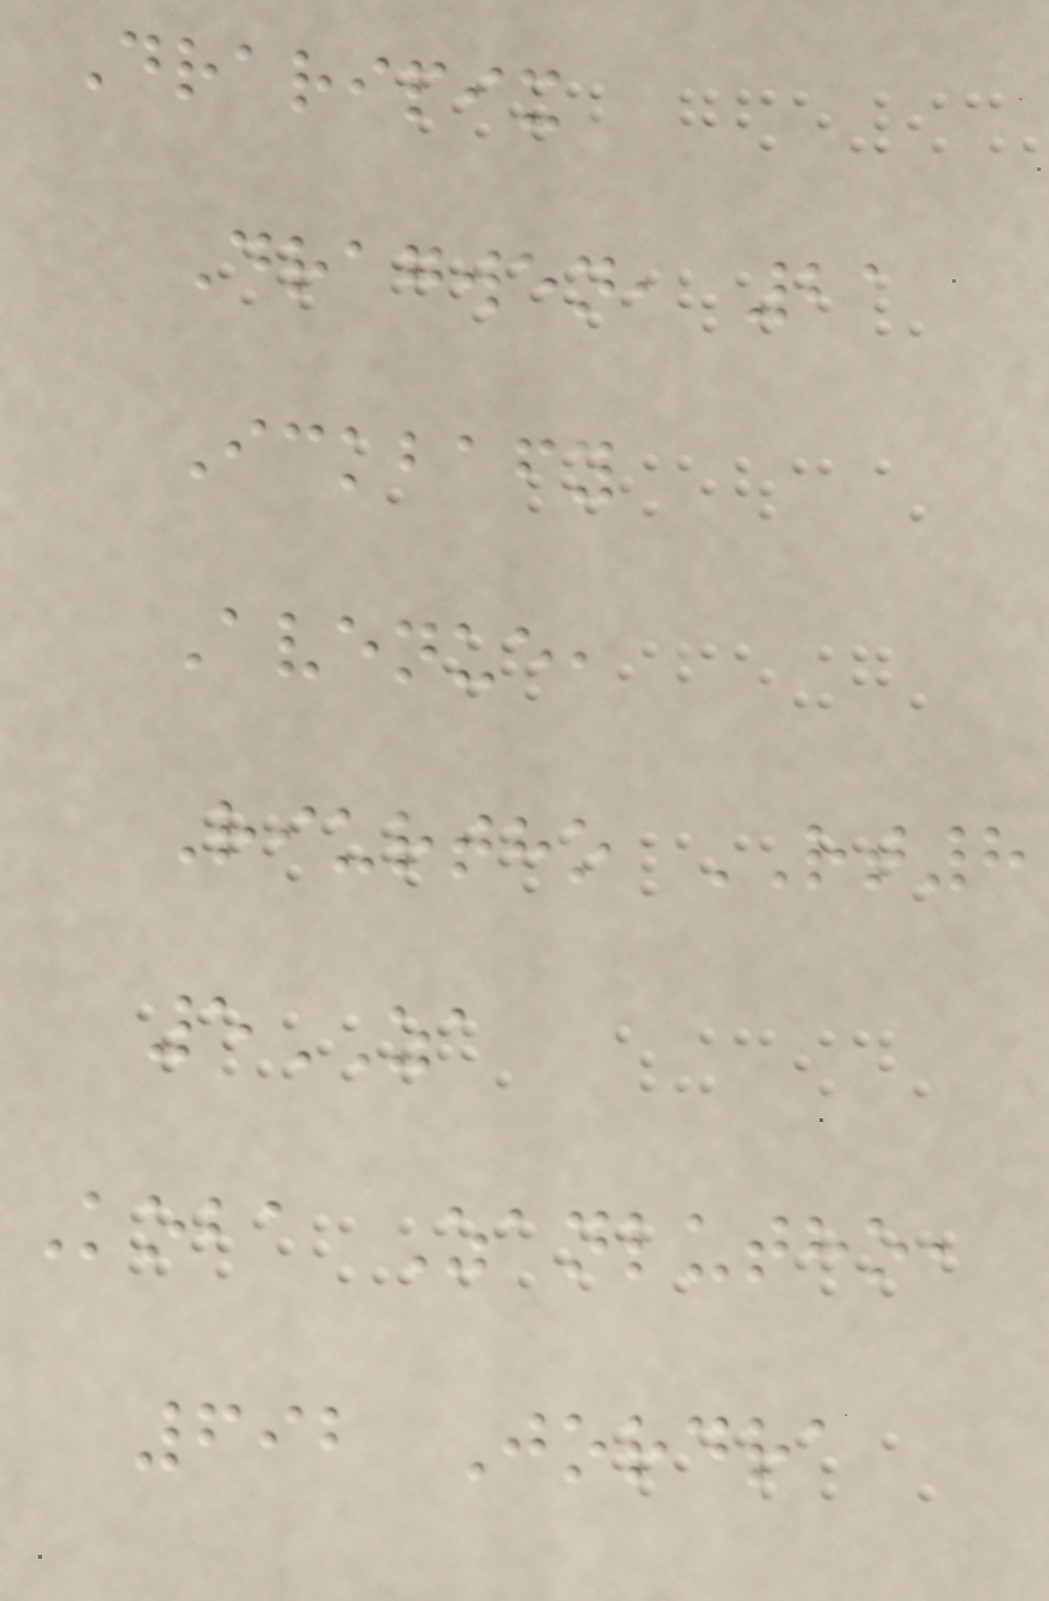Draripix
Dragwen, 21
Ickbafy
Avenue,
Riurtho RT8
5ZA
Koba Zanlutho,
692 Jordra
